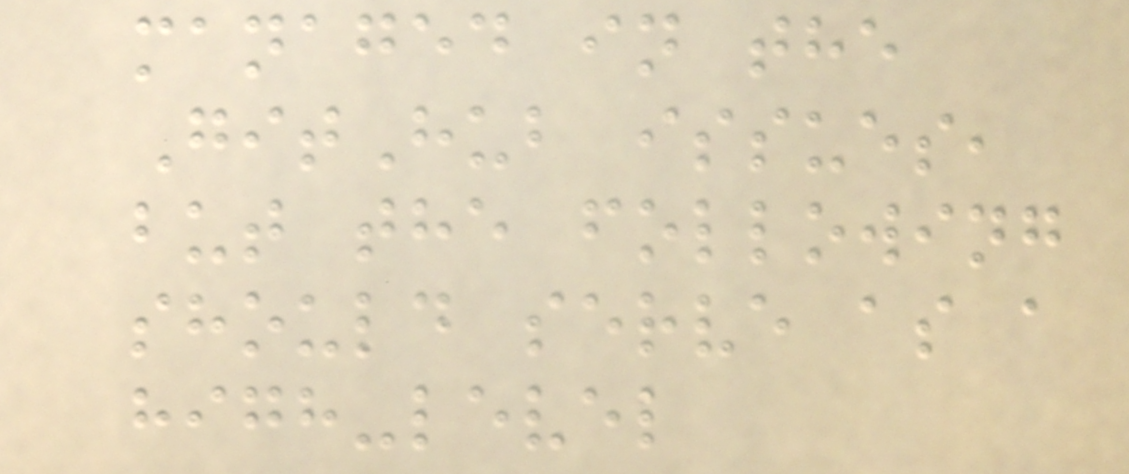managed in the
GitHub issues,
but the following
should serve as a
high-level
